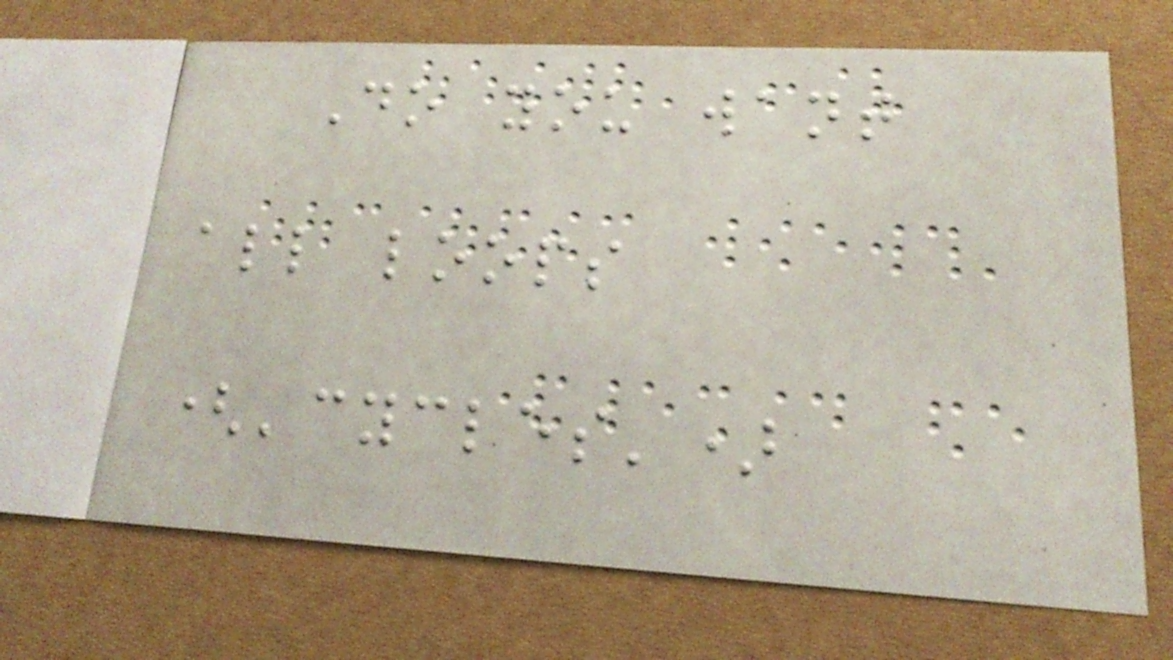Do you want
all loops
('cycles')
